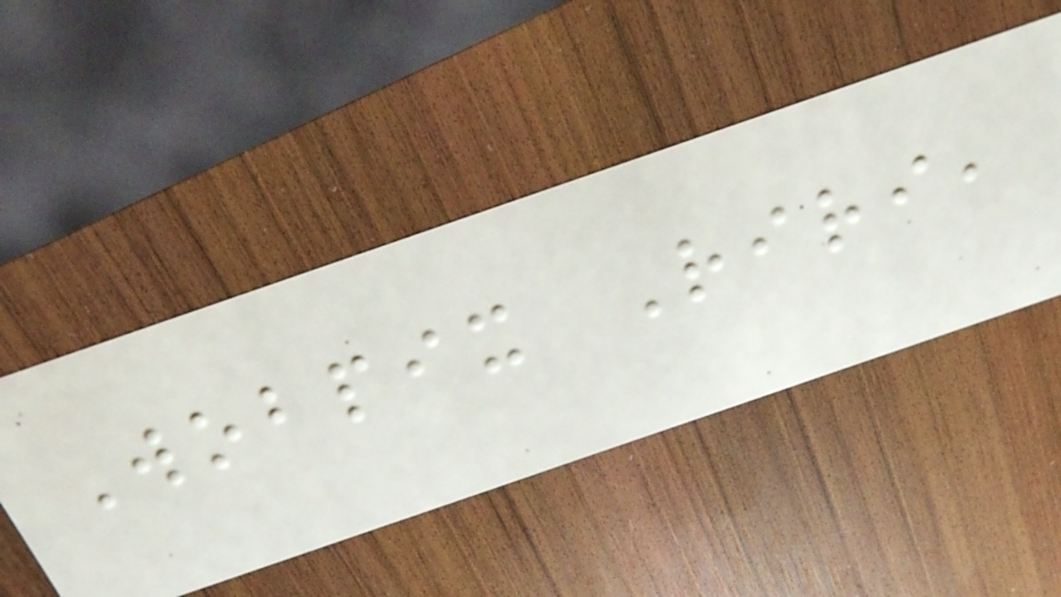Wobpix Riri,
